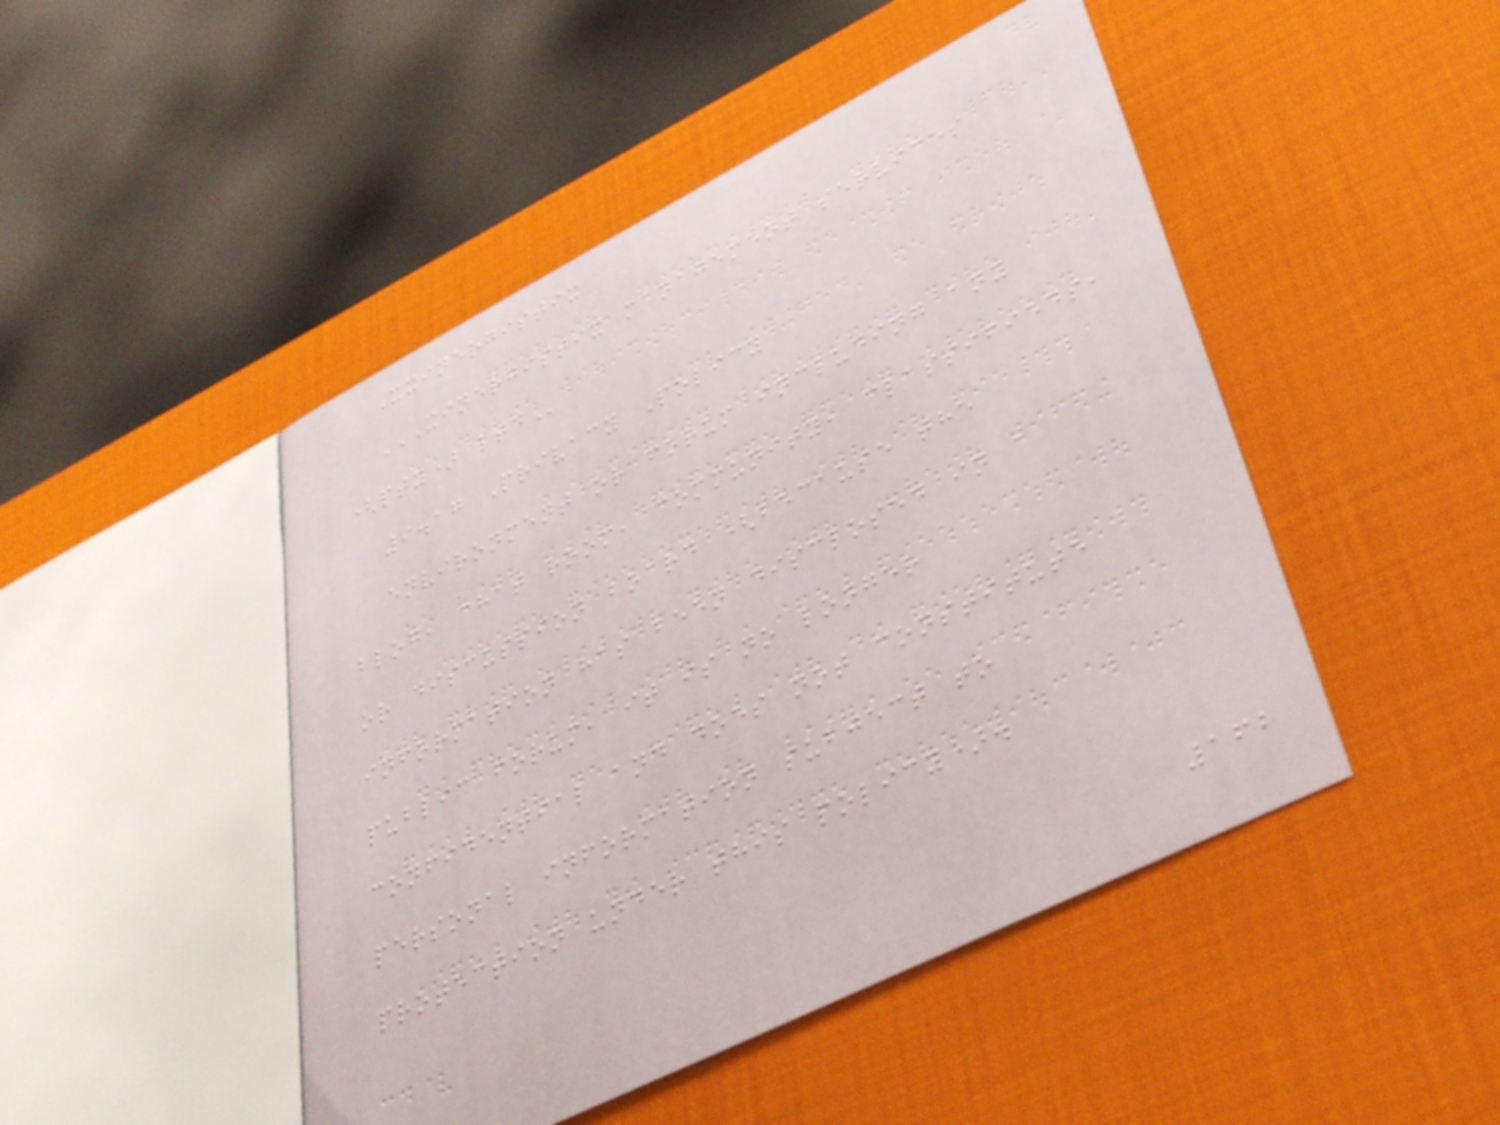Xxinergistix
XINERGISTIX MANAGEMENT SERVICES
(PTY) LTD
9.17 Privacy Policy
environment or forum including any
blog, chat room, community, classifieds,
or discussion board (because the
information has been disclosed in a
public forum, it is no longer
confidential and does not constitute
personal information subject to
protection under this policy).
162
